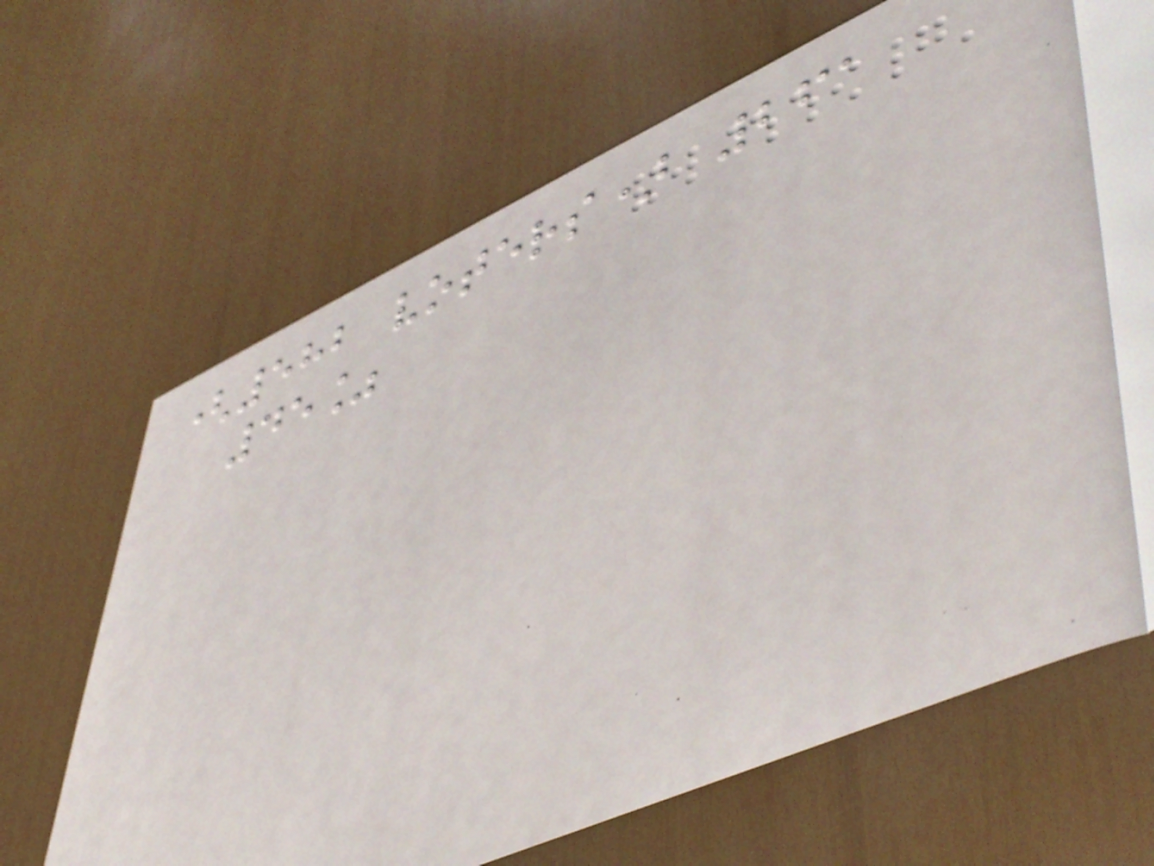(582 voters) 261
45%
